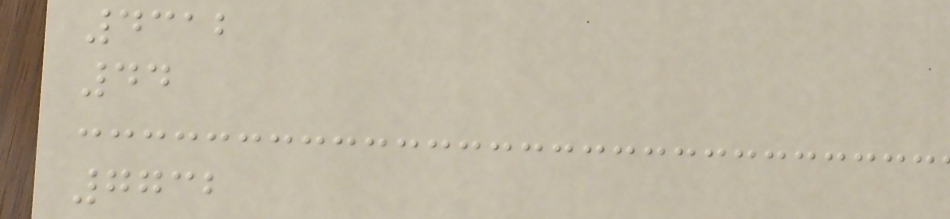4312
44
7732
